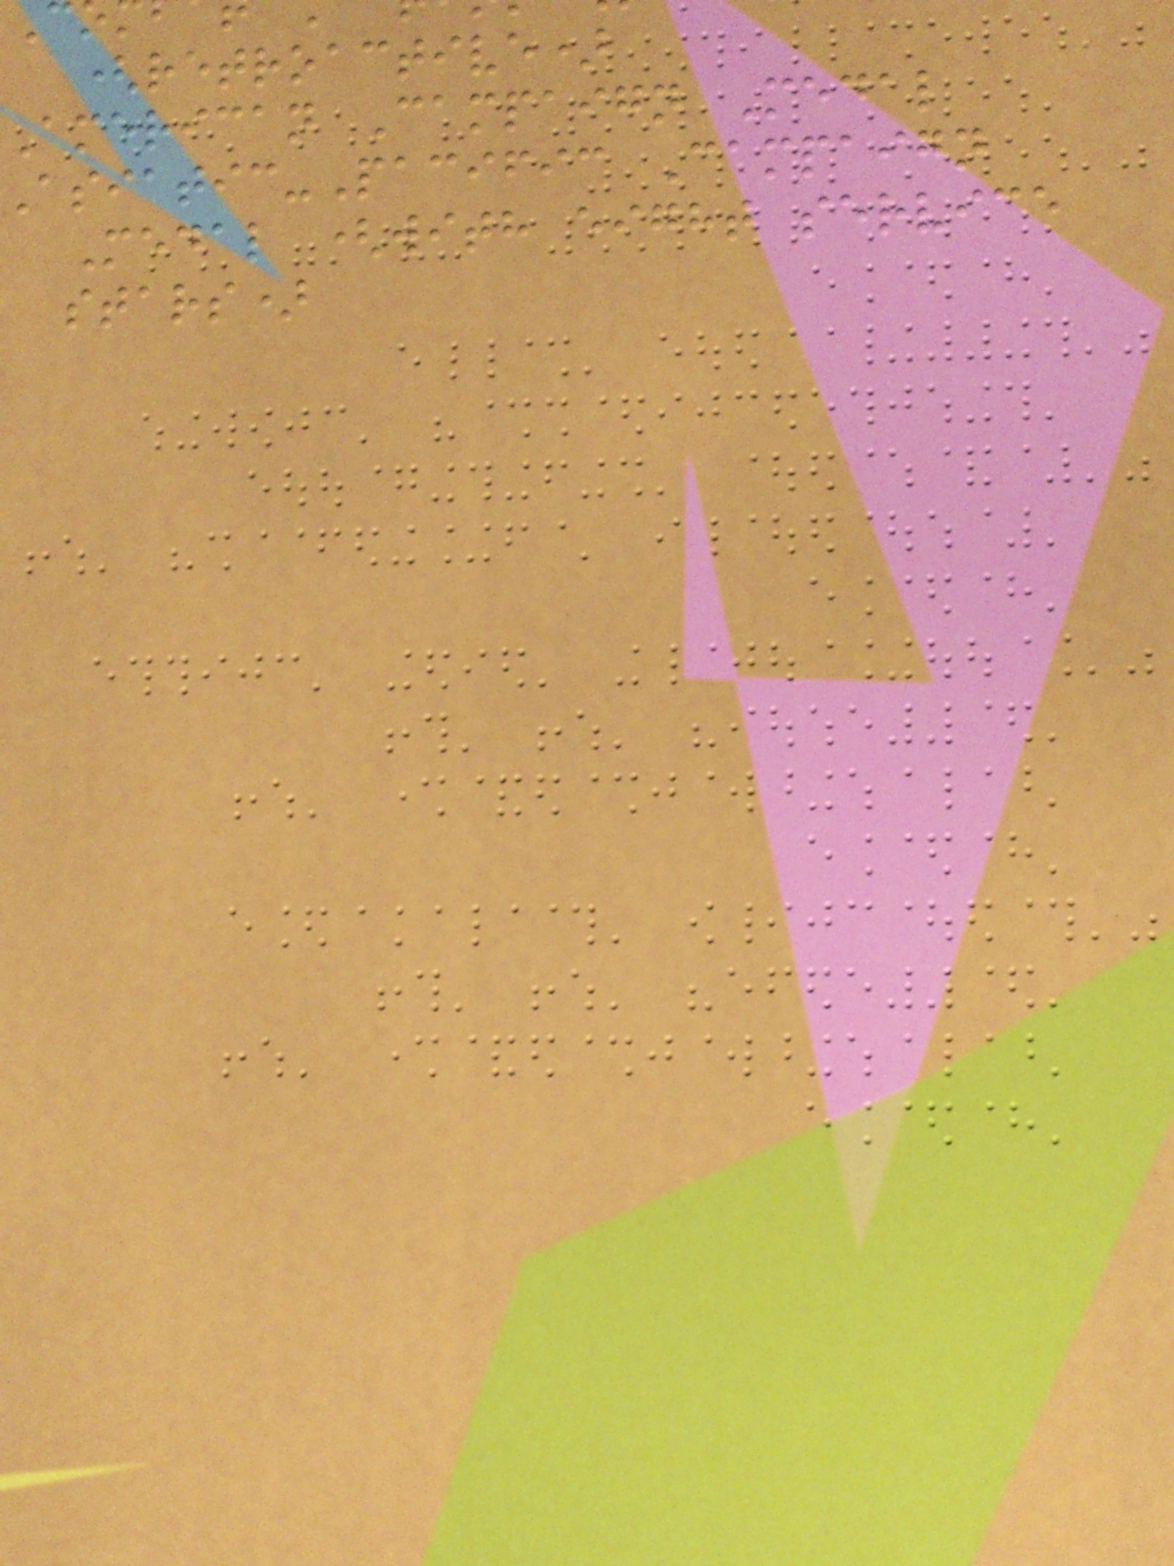(retroactive)
American Campaign Medal
Asiatic-Pacific Campaign
Medal (with eight service
stars)
